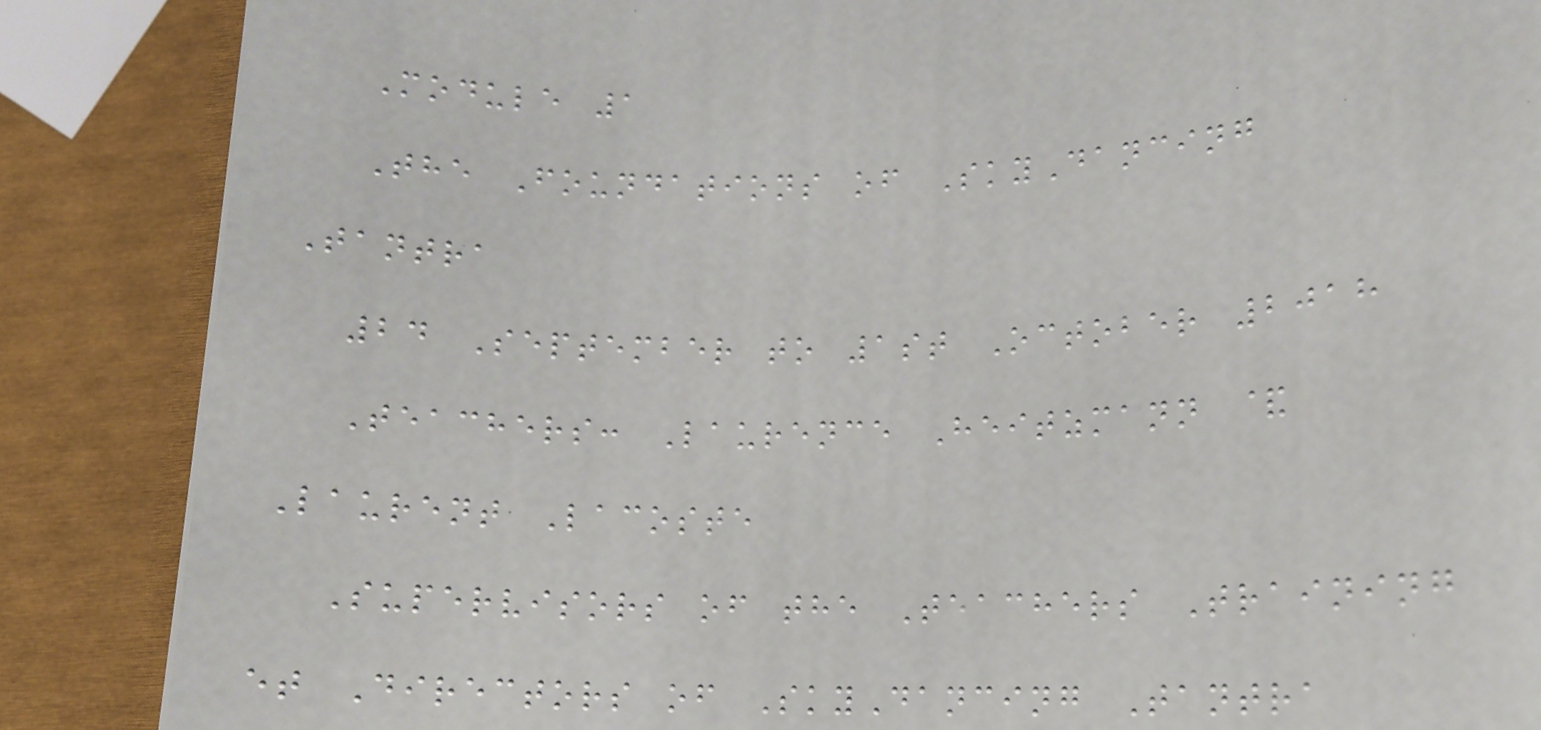Module 1
The Foundations of SkyDancing
Tantra
24 September to 1st October 2018
Teachers: Laurence Heitzmann &
Laurent Lacoste
Supervisors of the Teachers Training
et Directors of SkyDancing Tantra
